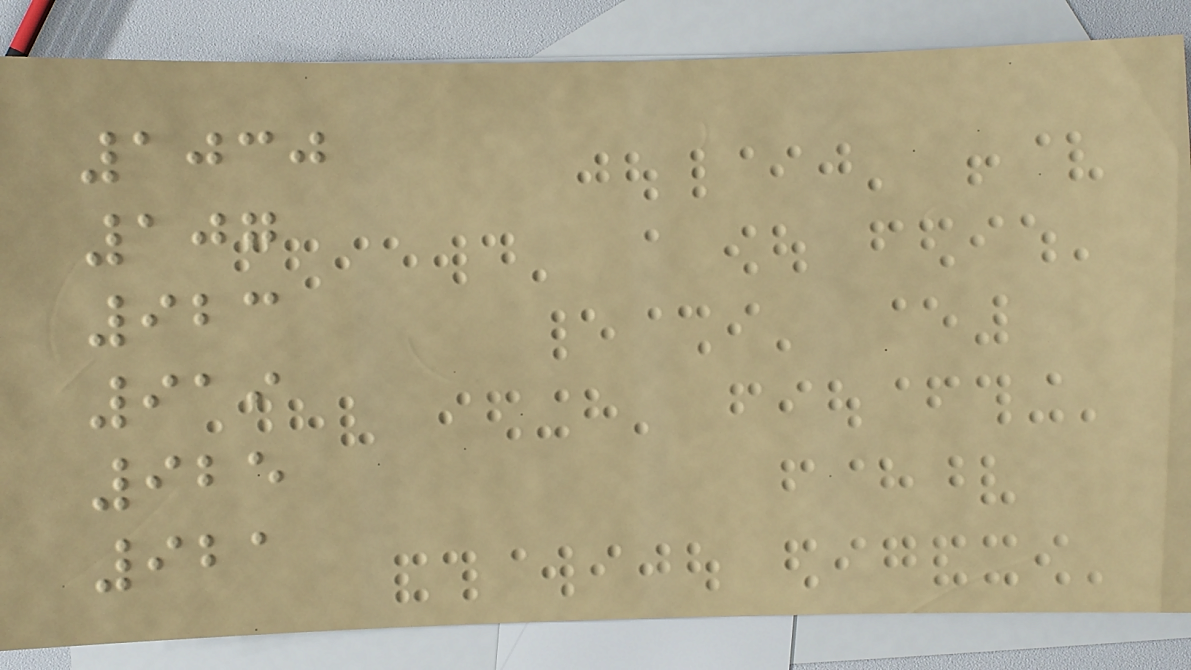1030
107
923
919
925
921
